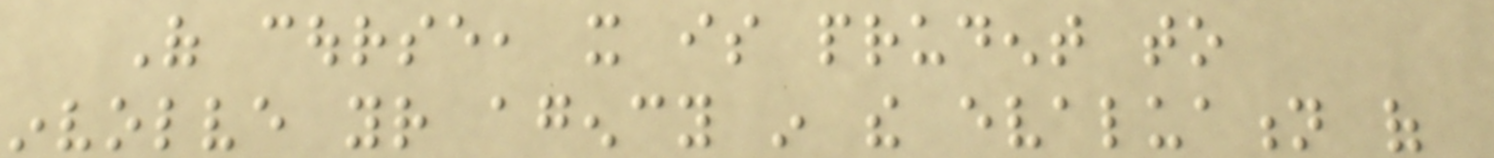Of course, it is prudent to
involve your agency in the evaluation of
